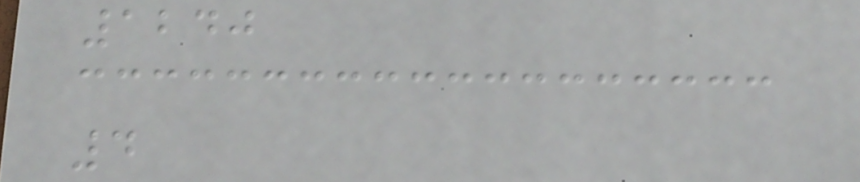1240
4
